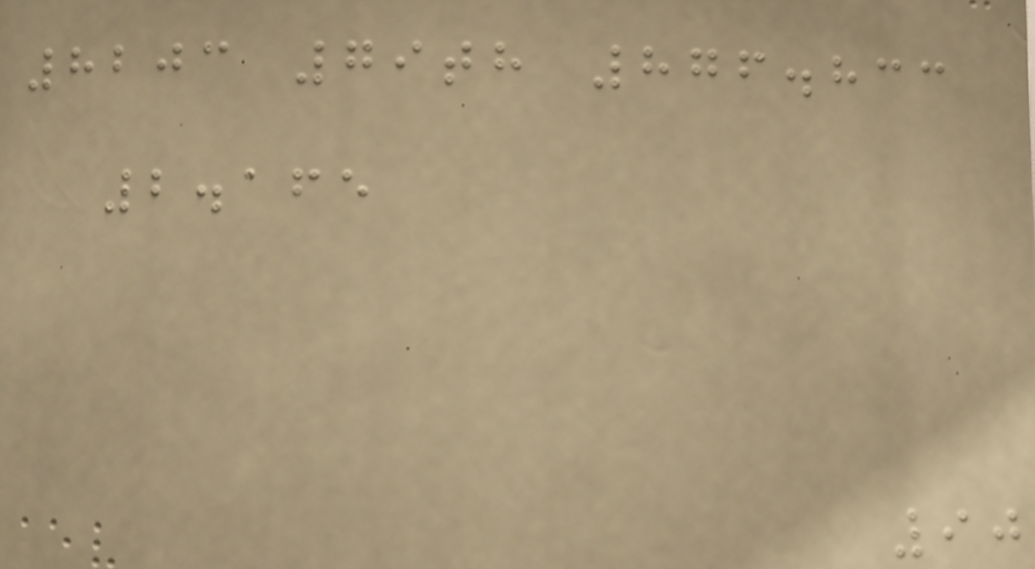8203 79th 876.833
2.165
90
